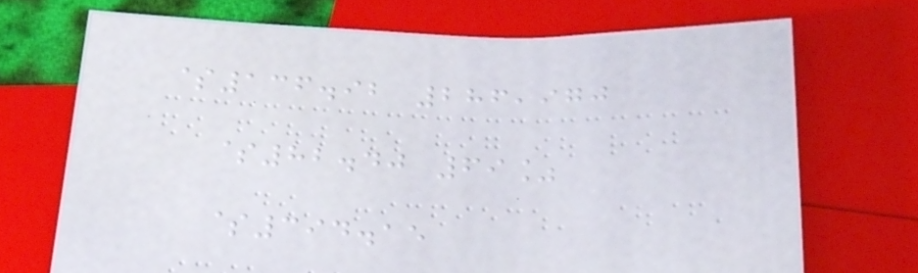$136.92 286,970
$82.40 69%
$394.15
